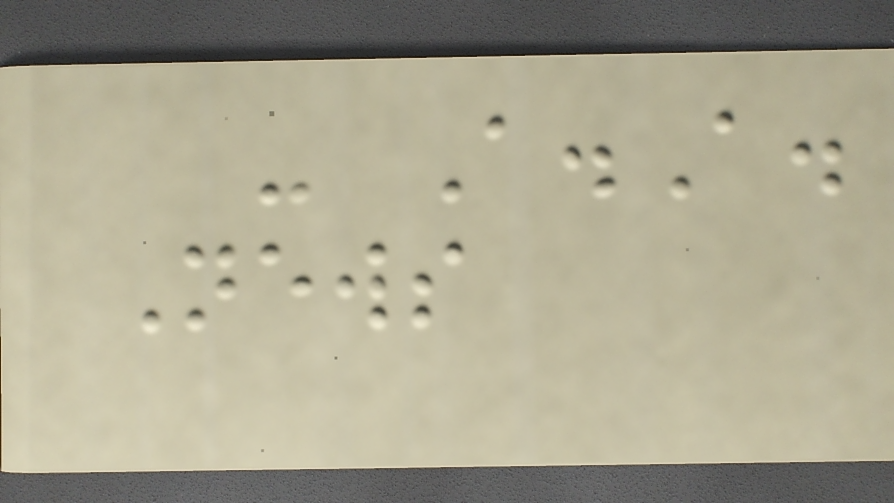- A.A.
News
